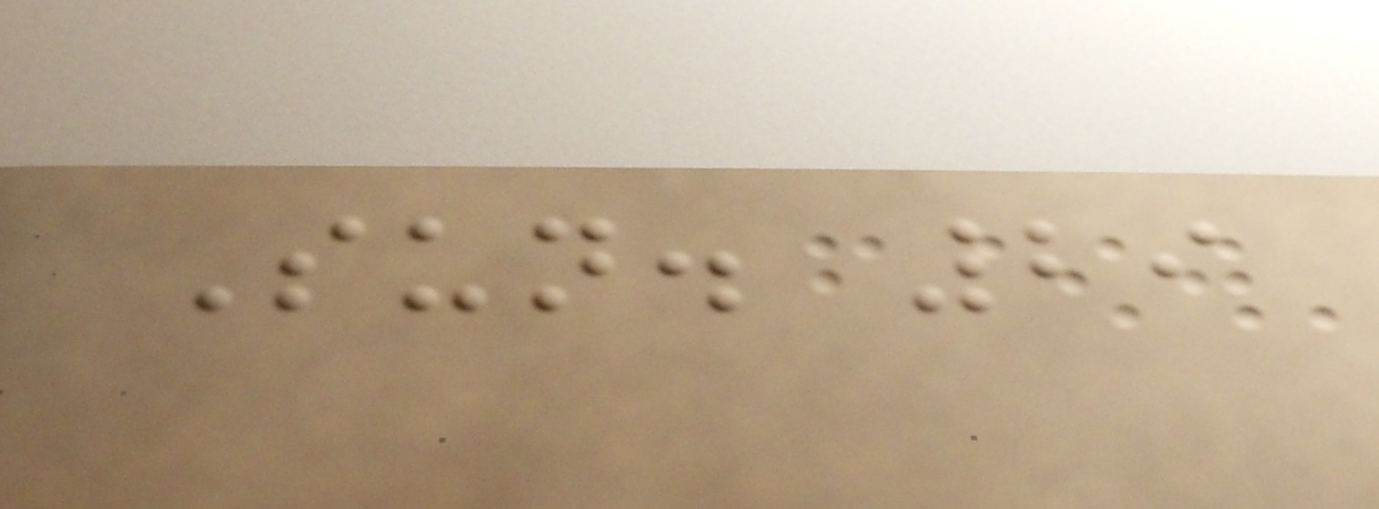Sun. 29
